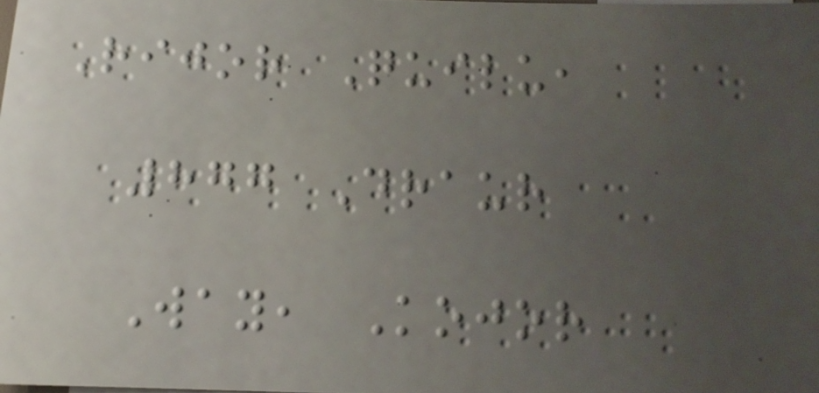Rijor Quilu,
877 Draur
Way, Kojor
